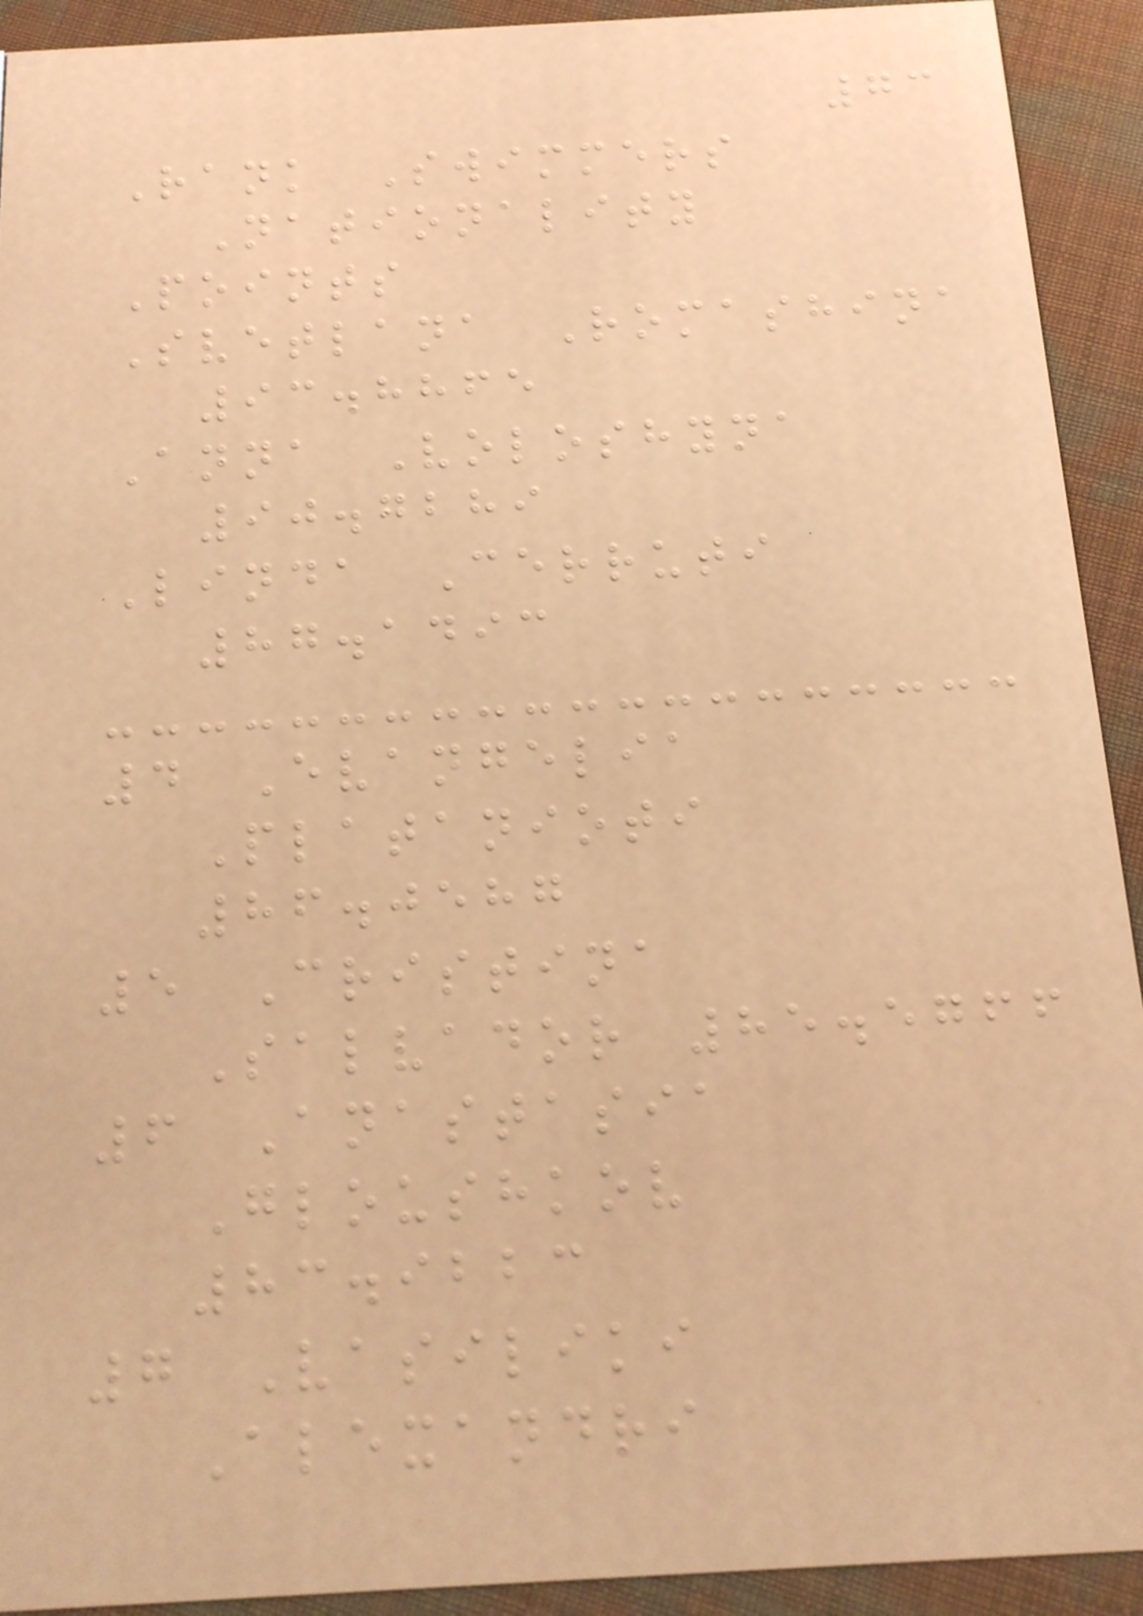73
Rank Swimmers
Nationality
Points
Svetlana Romashina
93.8865
Anna Voloshyna
90.7289
Linda Cerruti
87.1493
4 Evangelia
Platanioti
86.0587
5 Cristina
Salvador 85.5766
6 Anastasia
Gloushkov
83.9223
7 Vasiliki
Alexandri
